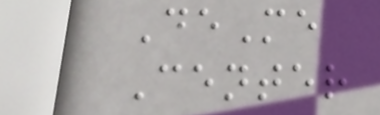DeMe
Center
